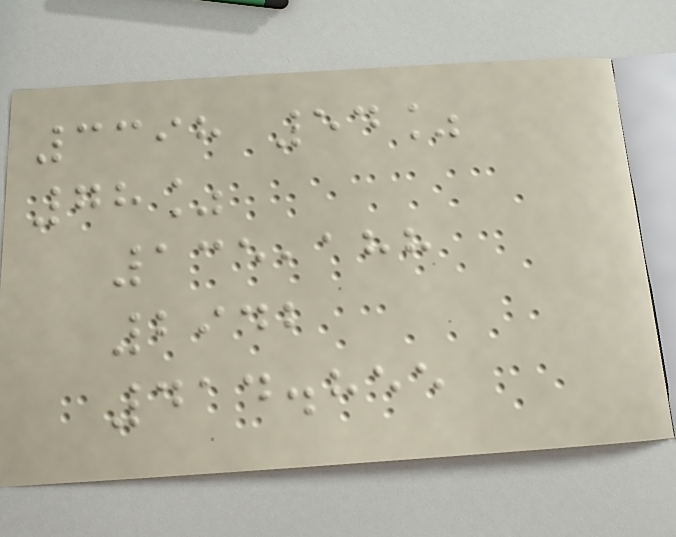3398 54%
78%
135,188
2942
414.855
